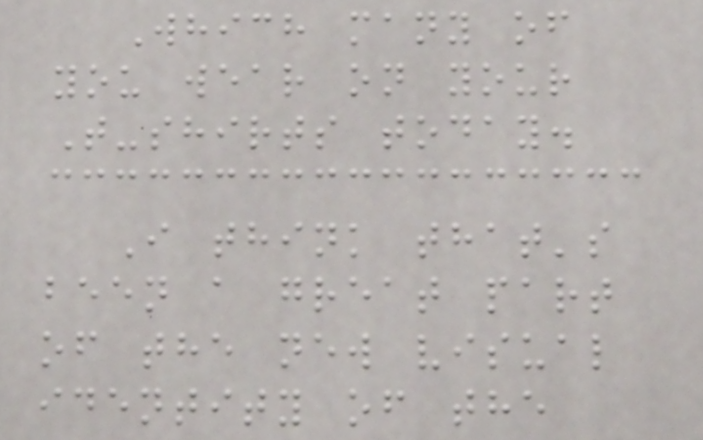Which many of
you wear on your
T-shirts today.
I think that's
been a great part
of the new visual
identity of the
